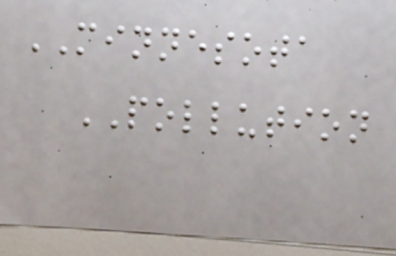MINNESOTA
POLLUTION
